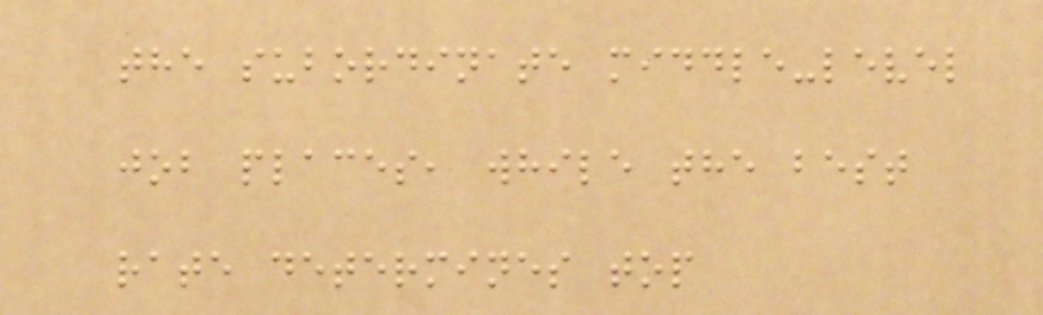the subordinate middle-level
job places, while the best
rate determines top
